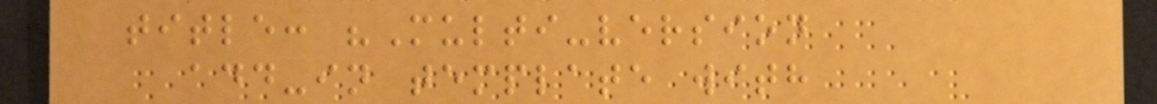title: "Multi-version
add-in template with
